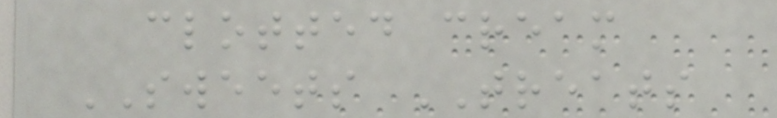clotted cream
SWEETS TREATS
